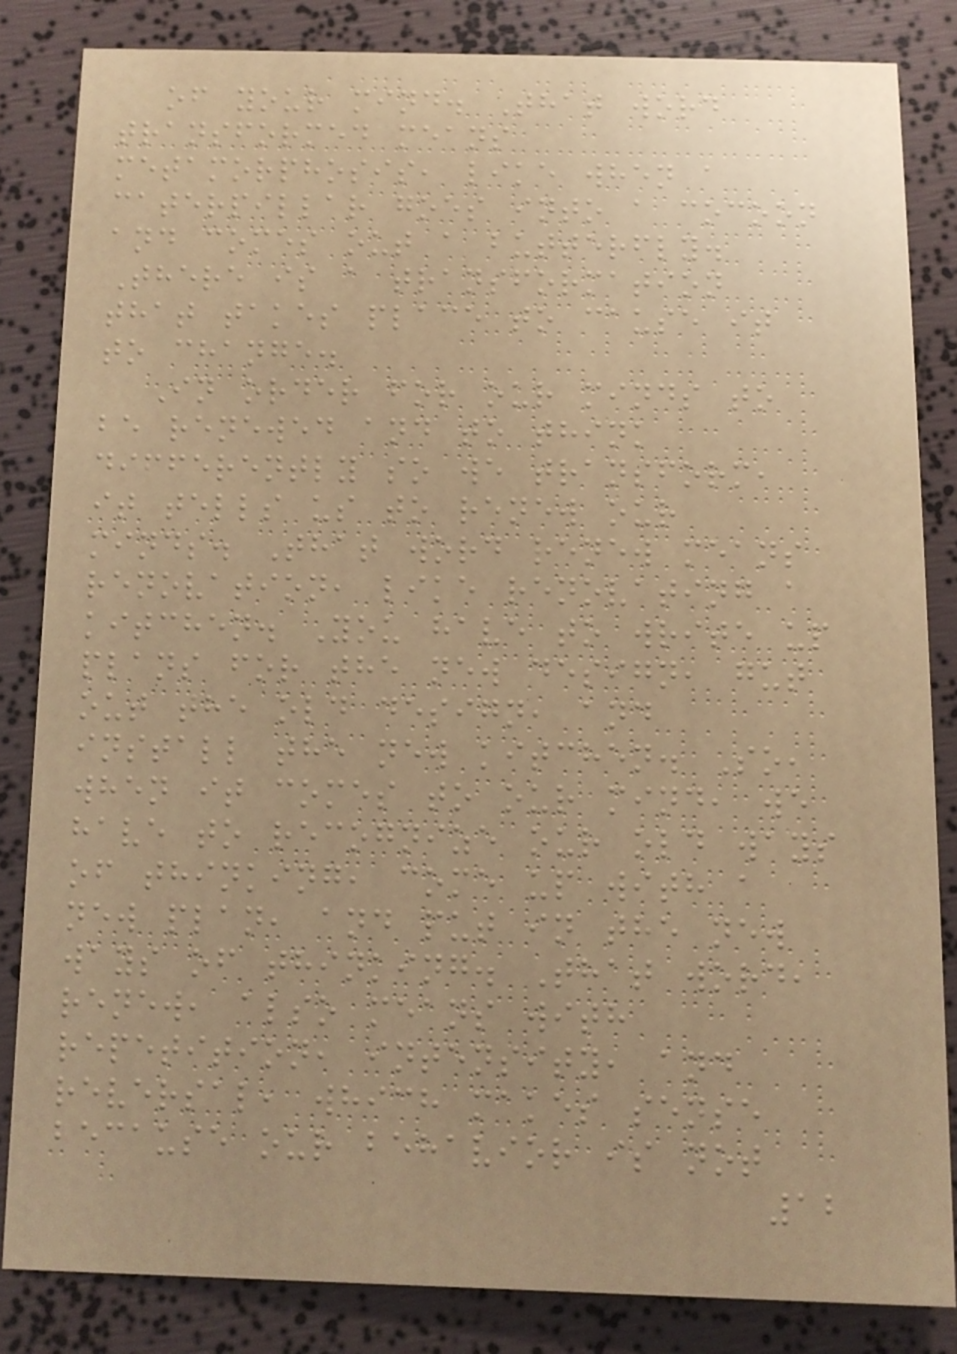of your mind. That word
transformed means
metamorphosis, like when a
caterpillar goes into a cocoon
and comes out a butterfly.
There is a transformation
that takes place to cause it
to change.
In order for our minds to
be renewed and to think
differently so we transform,
it tells us to renew our
minds. That word renew means
renovation, like renovating a
kitchen. You have to write up
plans for the new design, gut
out the old design, and
install the new kitchen. So,
when it comes to our mind, we
have to recognize our old ways
of thinking, come up with a
new plan, and put in the new
ways of thinking. That word,
renew, also means with
repetition, intensity, and
reversal, which makes sense
because our behavior is not
12
